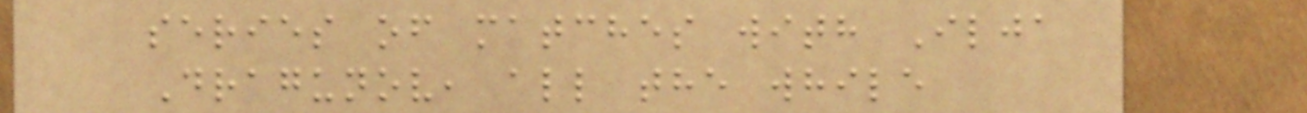series of matches with Ilja
Dragunov, all the while
